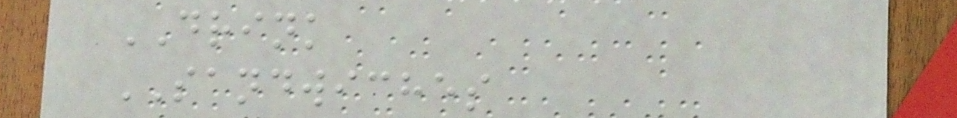DRINK
SANDWICHES
